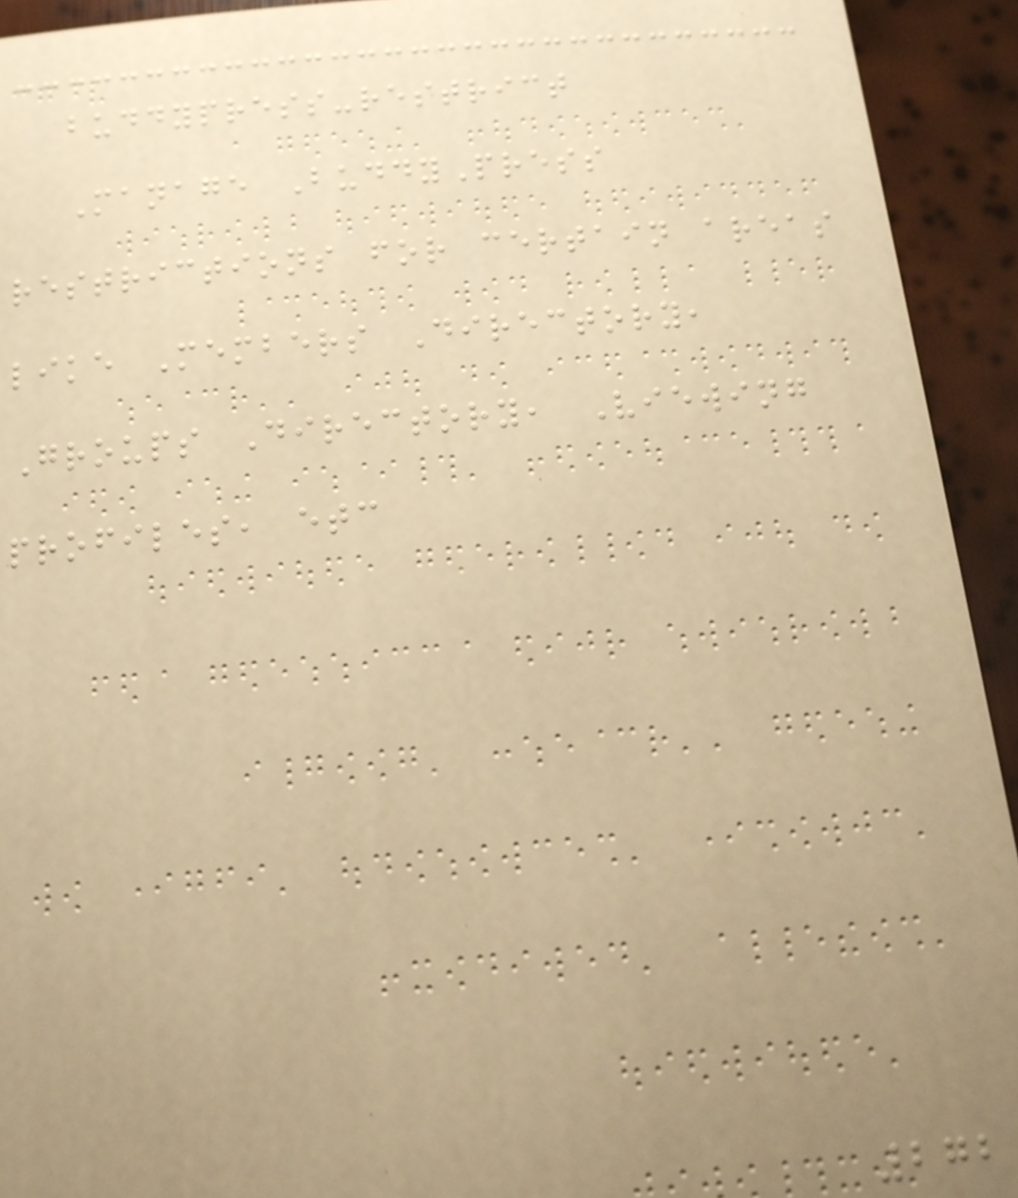buddypress-restrict
Manage BuddyPress
restrictions for certain areas
like Members Directory,
Groups Directory, Viewing
profiles, etc
272
